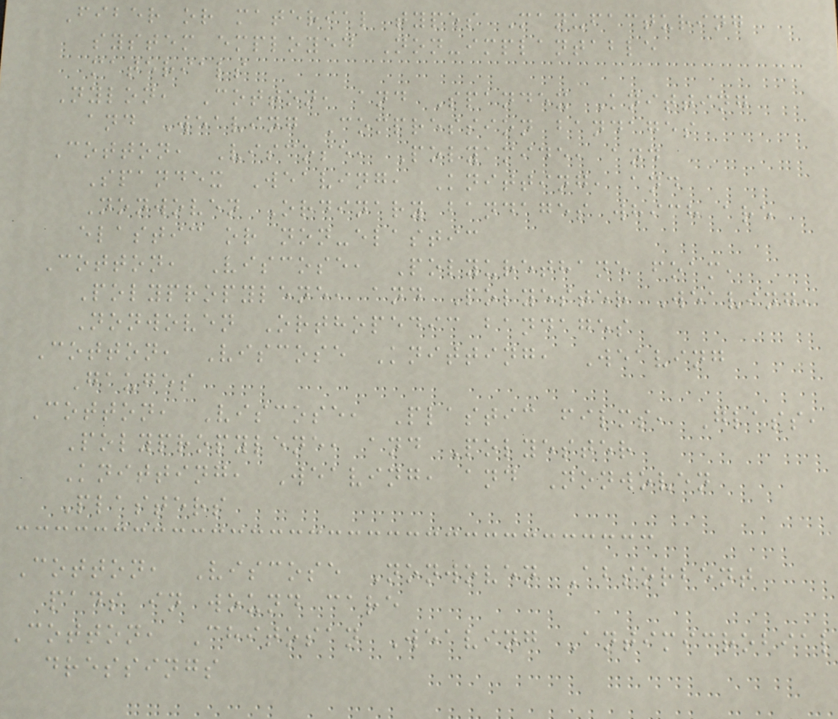Fiber or material types Manufacturing
system employed Non-implantable
materials
Nylon, Cotton, and Spandex Knitting
and Weaving Compression bandages
Cotton, Viscose, Polyamide, and
Spandex Weaving, Knitting, and
Nonwoven Ordinary bandages which are
elastic or non-elastic
Cotton, Viscose, Polyurethane foam,
Polypropylene, and Polyester Weaving,
Nonwoven Orthopedic bandages
Cotton, Viscose Knitting, Weaving
Gauges
Cotton, Viscose, Plastic films, Glass,
Polypropylene, and Polyester
Knitting, Weaving, and Nonwoven
Plasters
Cotton, Viscose Nonwoven Absorbent
pads in wound care
Cotton, Chitosan Weaving Antimicrobial
dressings
